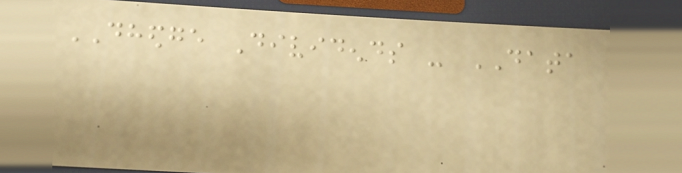DHEDGE Dividends - DATA
